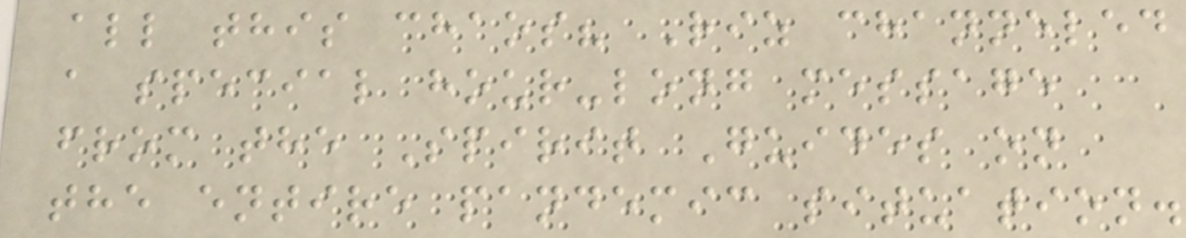all this chaos? Riz channeled
a special hour-long message
from the Spirit Guides on
the entire pandemic situation.
